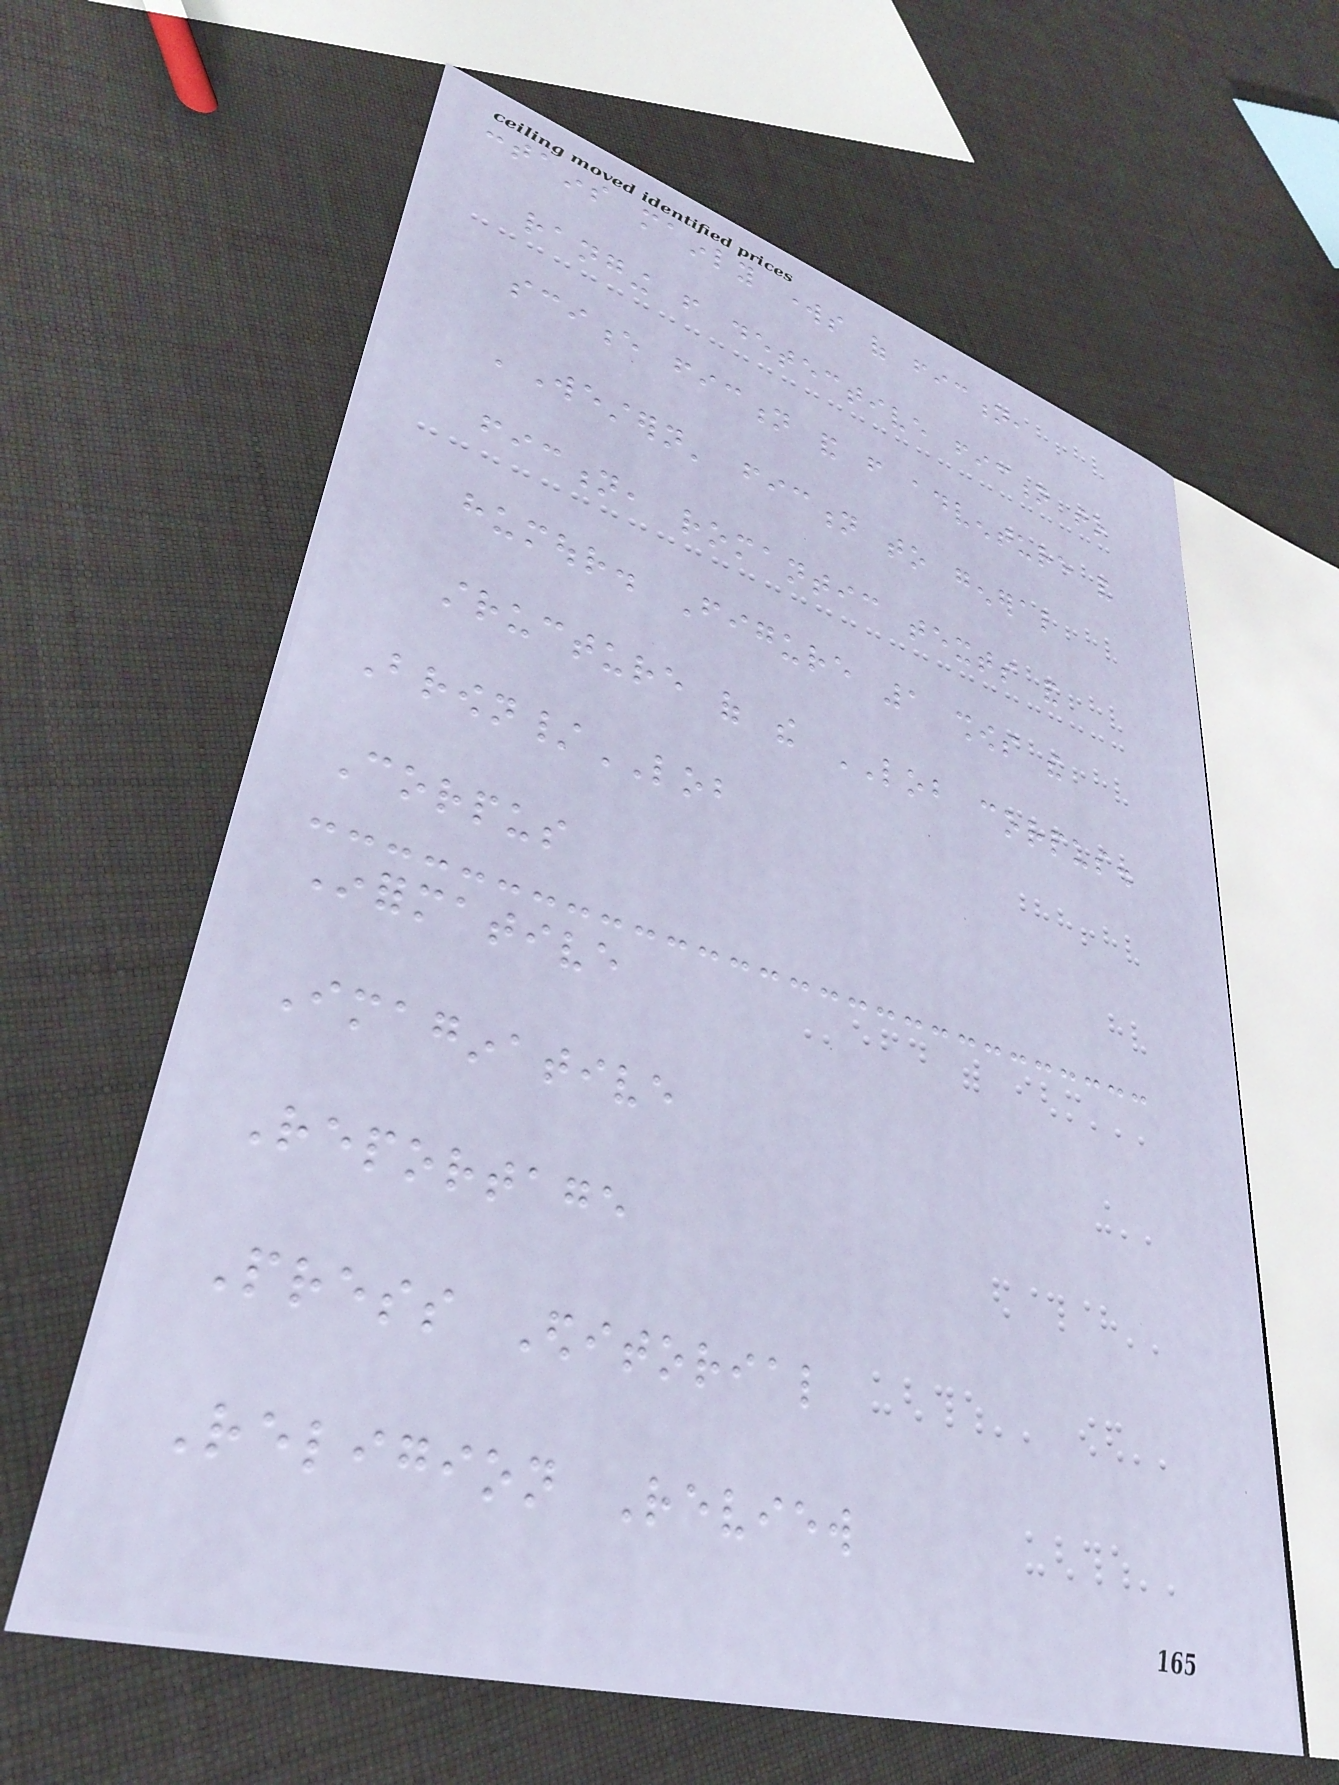contains mainly works of fiction,
ranging from detective fiction to
science fiction and from adventure and
'Western' fiction to general
fiction, romantic texts and
humour. Figure 1 shows the
structure of the LOB corpus.
Brown/LOB
Corpus
Informative
Imaginative
Reportage
Press Editorial
Religion Review
